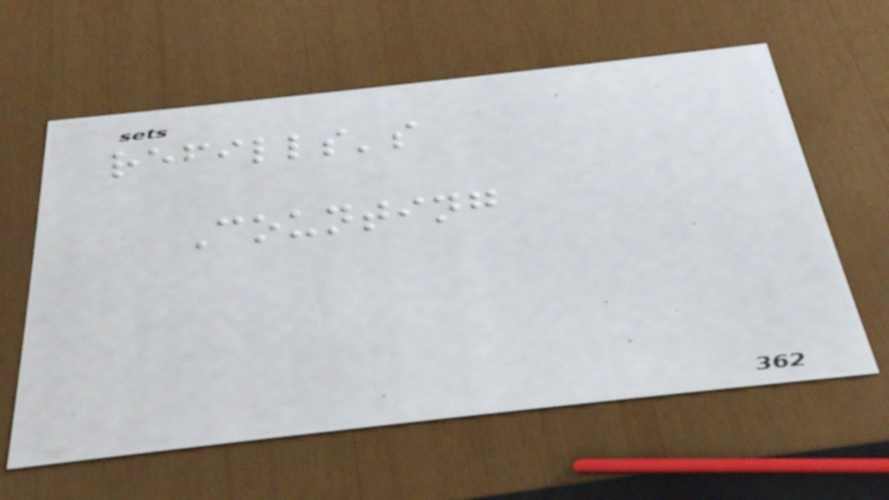refills's
Counting
